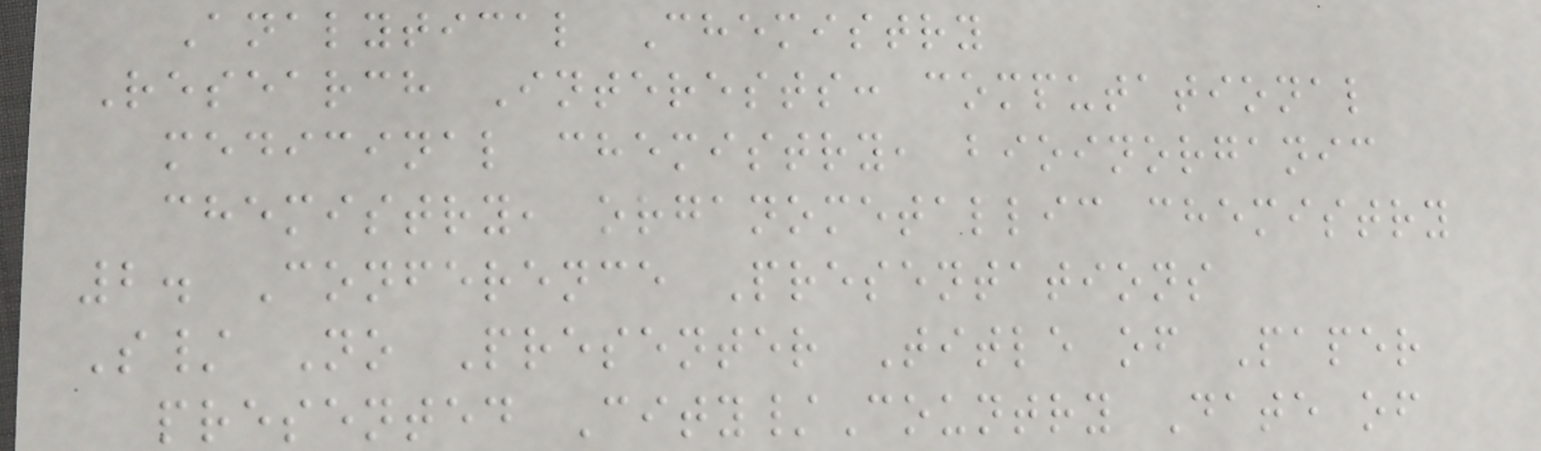Analytical Chemistry
Research Interests: computational
medicinal chemistry, bioinorganic
chemistry, organometallic chemistry
2. Conference Presentations
S/ No Presenter Title of Paper
presented City/Country Date of
